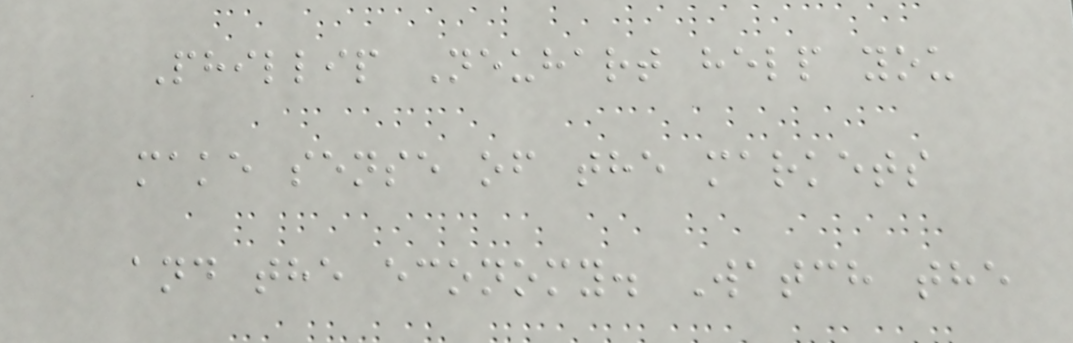Phillip Neuhart help you
make sense of the markets
and the economy. Watch the
